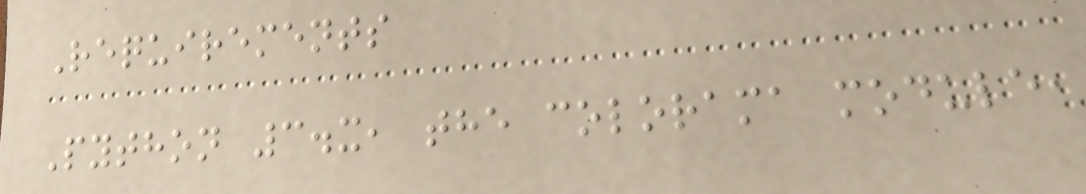Requirements
Python 3.x, the colorama module,
